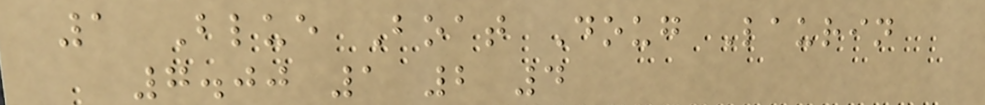1 Blue Boat Doug Laurin
7.00 1 2 4
